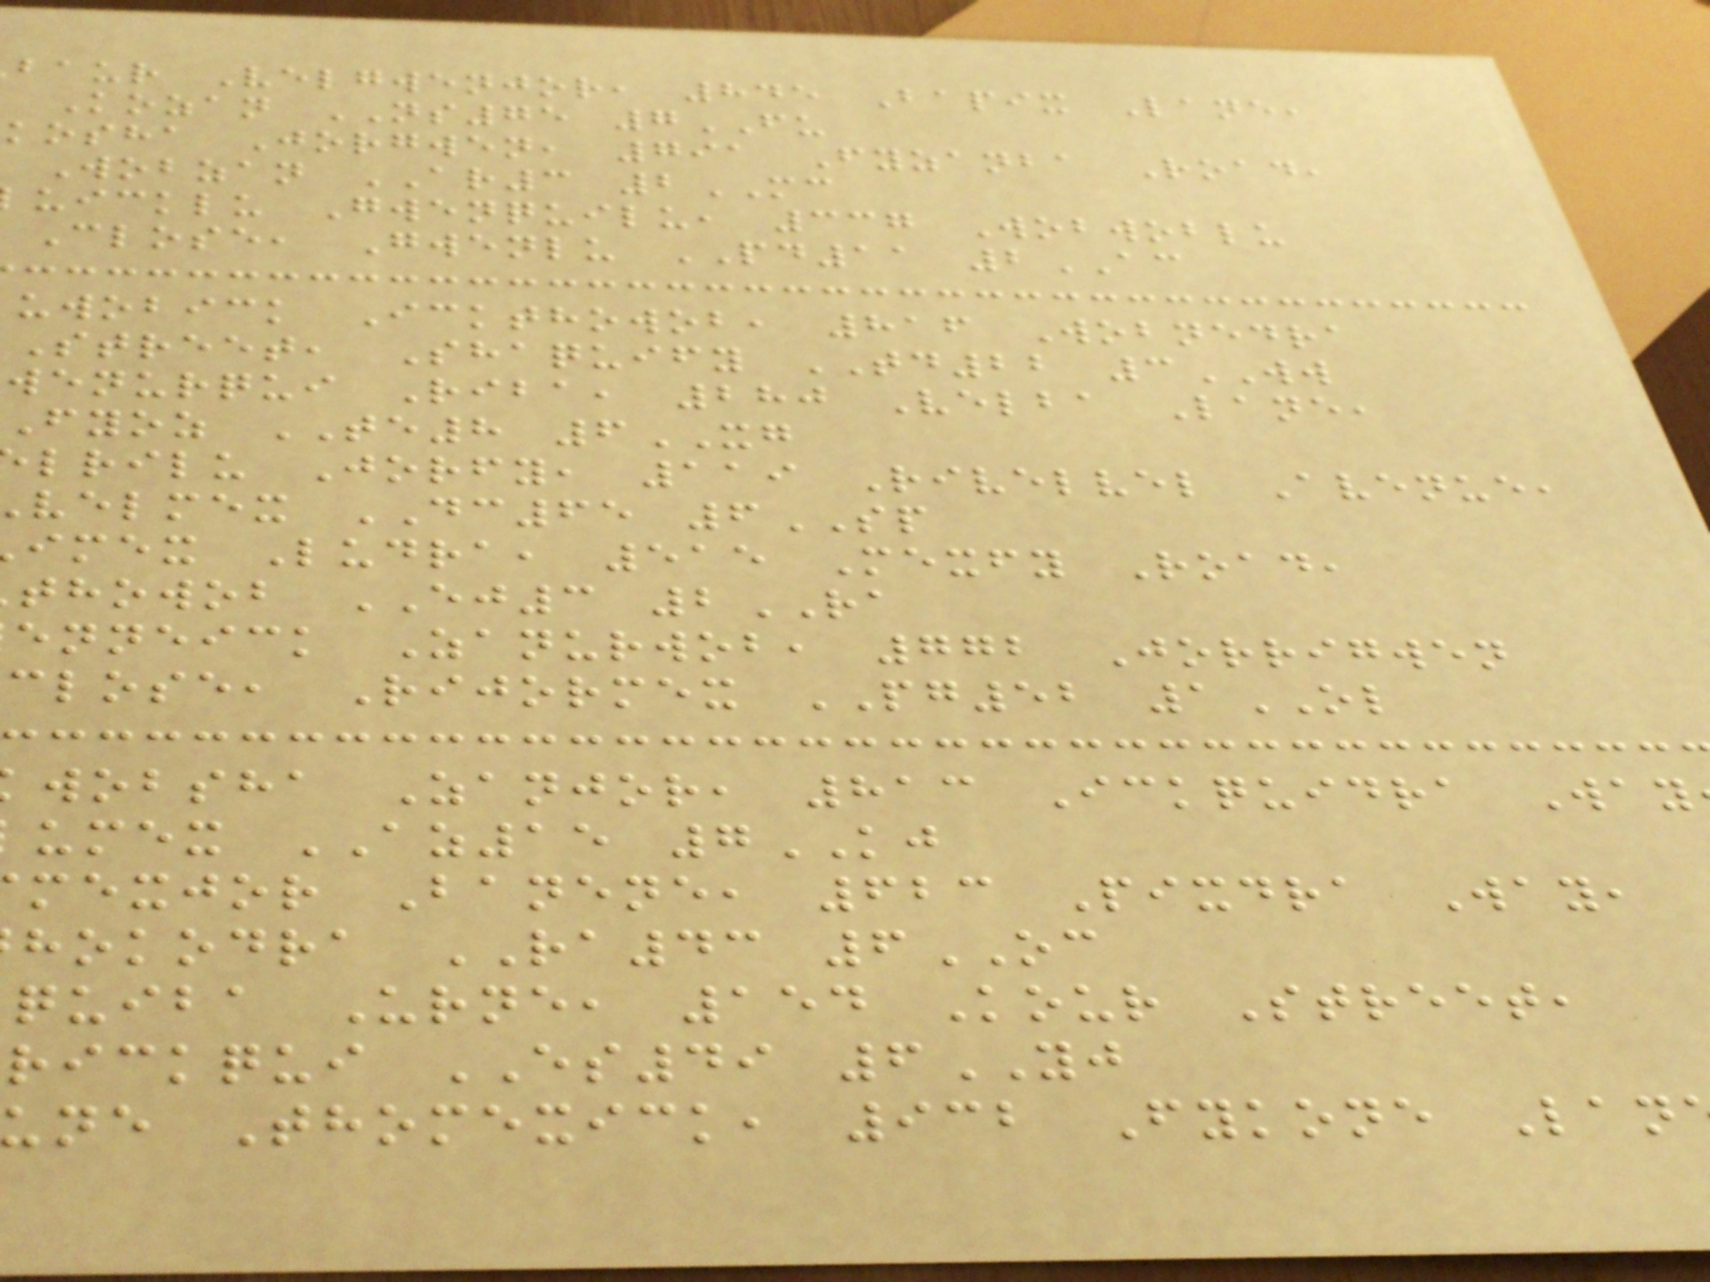baur Velgwenjor, 845 Bapix Lane,
Kozan NS75 7FU
kosha Jorgwen, 791 Fyzanba Road,
Wobzan AR3 2MC
uicklu Gwenquilu, 337 Wobwoblu
Close, Gwenlu PD11 2AC
uwobick Ickthowob, 816 Wobnedra
Street, Shaquify TD22 3WW
wenurqui Riba, 280 Velba Lane,
Fyoz TE8 6XG
lrilu Jorfy, 119 Rivelvel Avenue,
velmex DC65 6SP
imex Ludra, 515 Mexfy Road,
thowob EJ3 2RA
enneick Zanurwob, 772 Jorrigwen
close, Rijormex PG52 1OL
wobsha Zanjor, 813 Ickquidra Way
umex AZ15 7KJ
mexjor Banene, 623 Pixdra Way,
hokodra RA43 6OC
quiba Urne, 154 Kour Street,
rickqui ES49 6YJ
une Thomexick, 932 Fykone Lan
